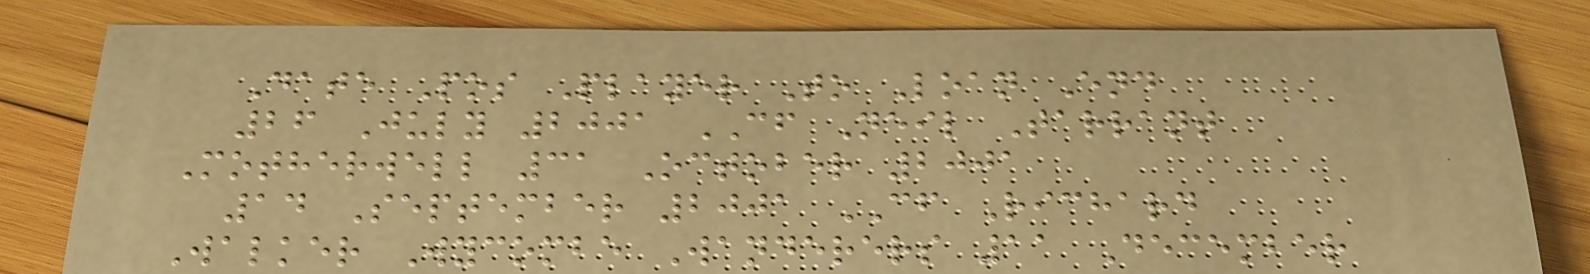Date Pos Player To Loan End
26 July 2001 CF Neil Tarrant
Motherwell 31 October 2001
14 September 2001 CF Richard
Walker Wycombe Wanderers 11 December
